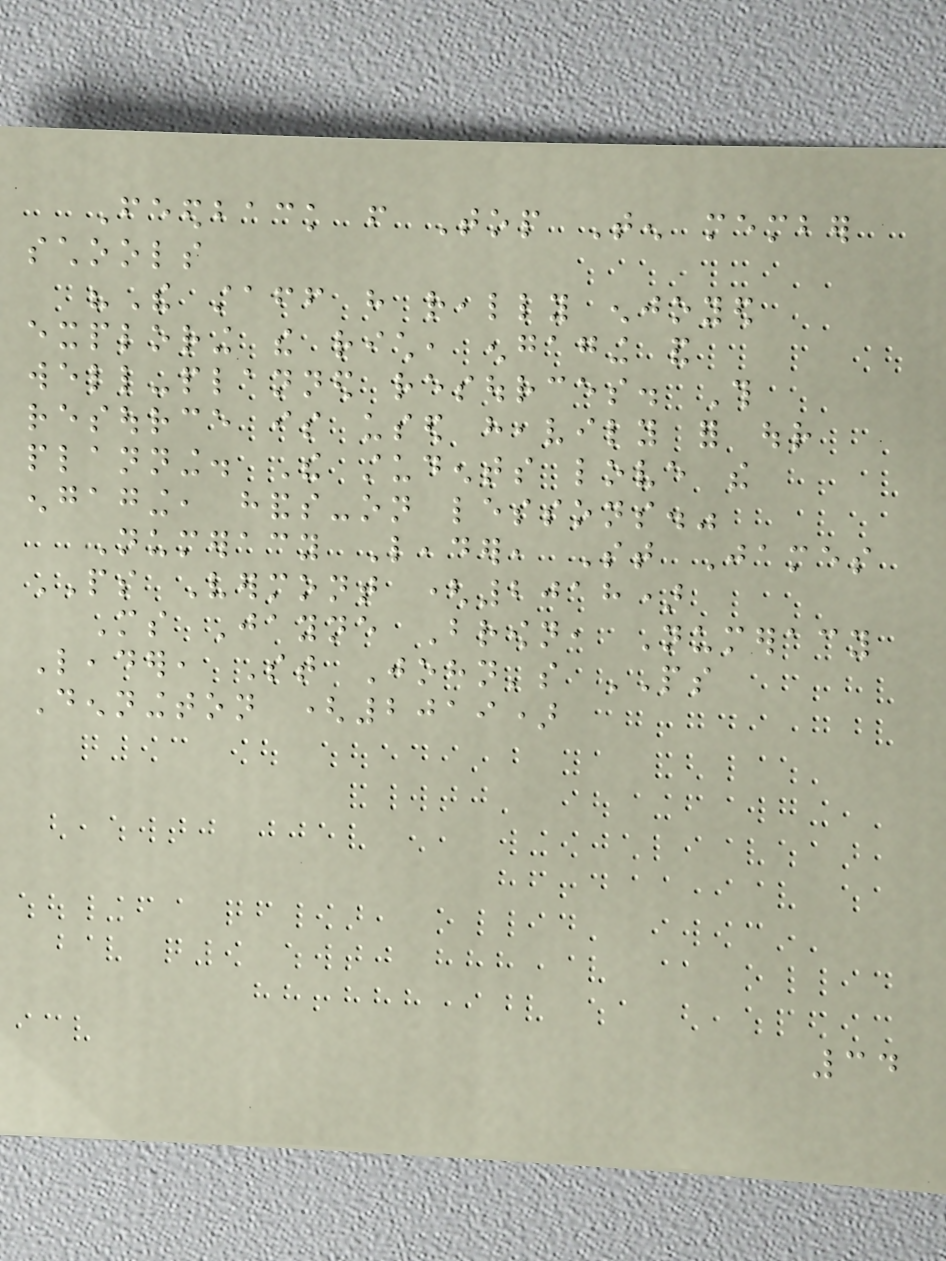Feedback from Top Ten member
schools
"The staff have really enjoyed
exploring the rich, engaging and
well-planned resources. This
resource is used heavily for our
planning. The students love the
engaging, hands-on lessons."
Numeracy Leader, St James
PS Vermont (2018)
Ms Jayne Brown, Numeracy
Leader, St John's PS
Dennington (2019)
34
